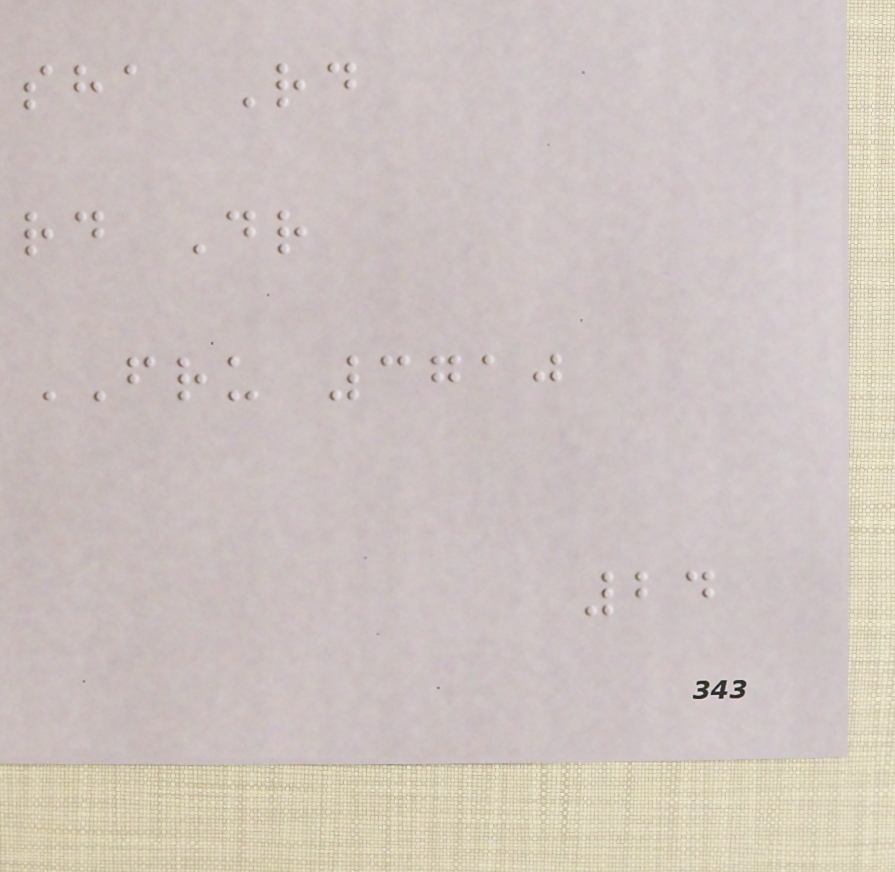sha Rd
rd Dr
FRU 3710
24
